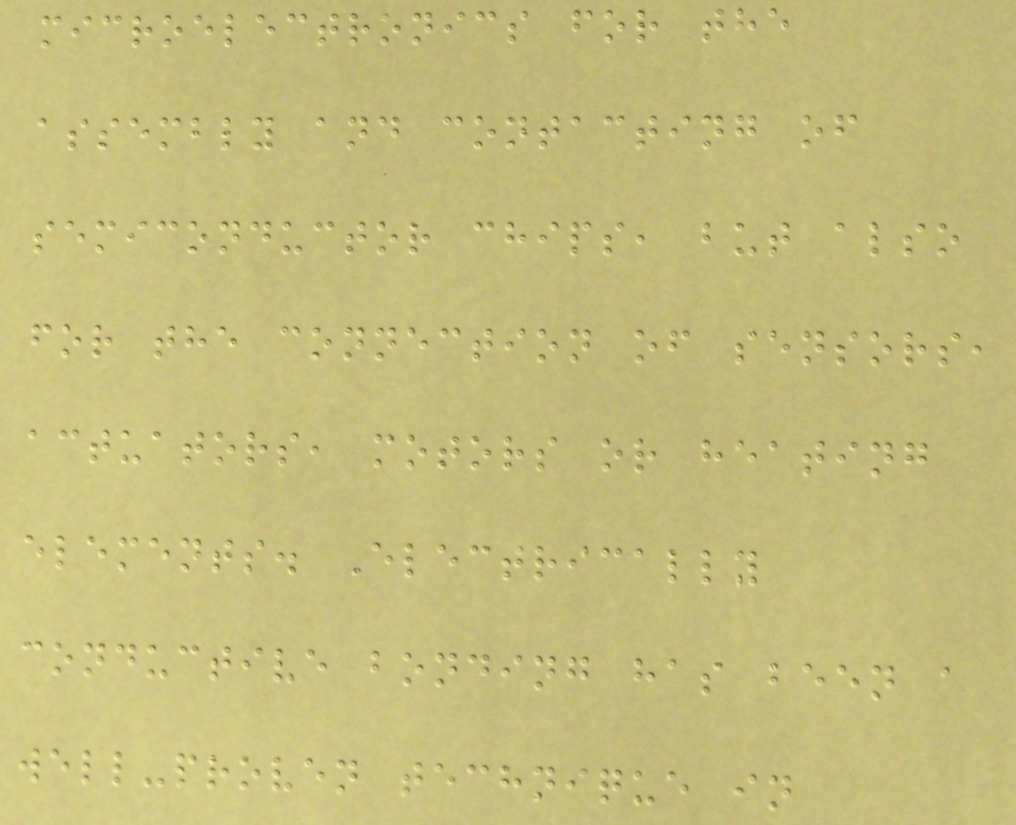microelectronics for the
assembly and contacting of
semiconductor chips, but also
for the connection of sensors,
actuators, motors or heating
elements. Electrically
conductive bonding has been a
well-proven technique in
